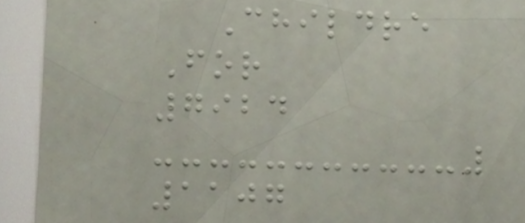Childre
For
7924
1107
